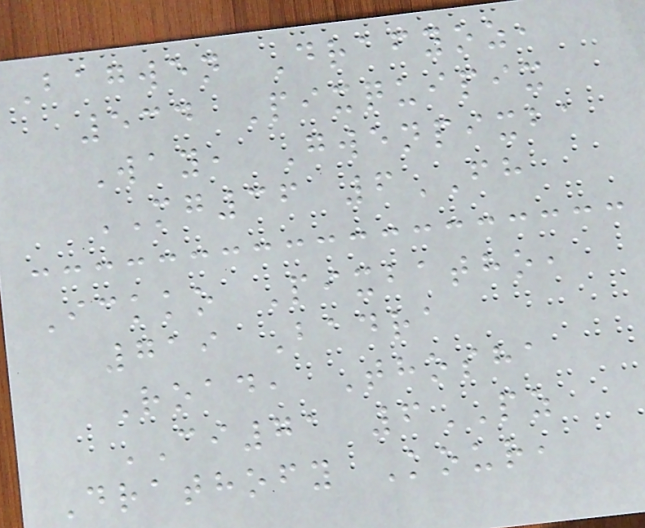Bagwen Drafyoz,
534 Pixquipix
Way, Gwenpixba
MG36 6FH
Ickko Pixbatho,
719 Badra
Road, Thosha
CI71 6PZ
Drathofy Kour,
